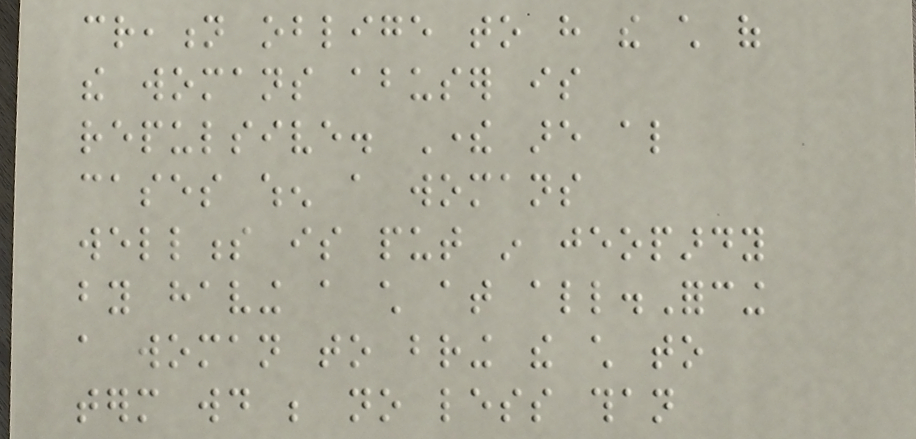creation oblige to have the child of
the womans abuser is
repulsive. There are also
cases when a womans
wellness is put in jeopardy
by having a child at all.Forcing
a woman to bring the child to
term would be no less than
